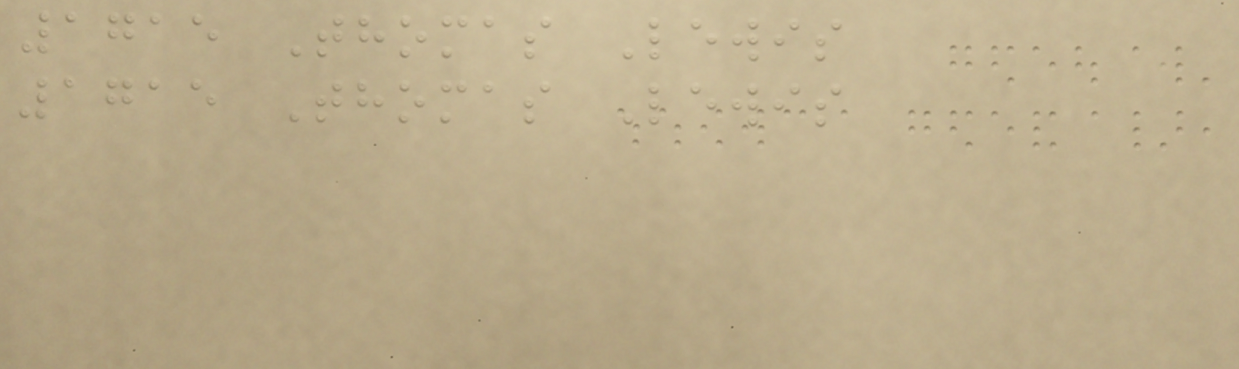1715 Thomas Lewis
1715 Thomas Lewis
